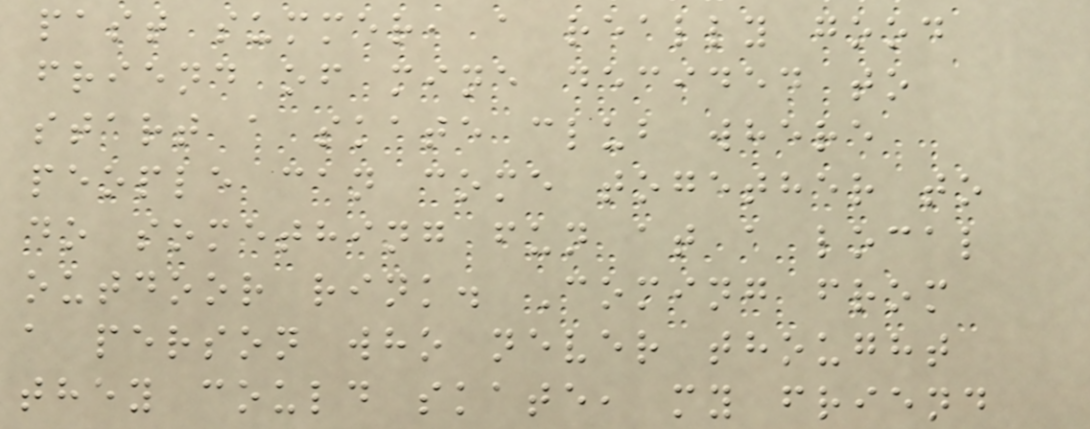past summer, a really good
friend of mine decided to
start a skate club where
people can come together to
do something fun at a local
outdoor rink. Coming from
a person who never thought
they could skate, my friend
